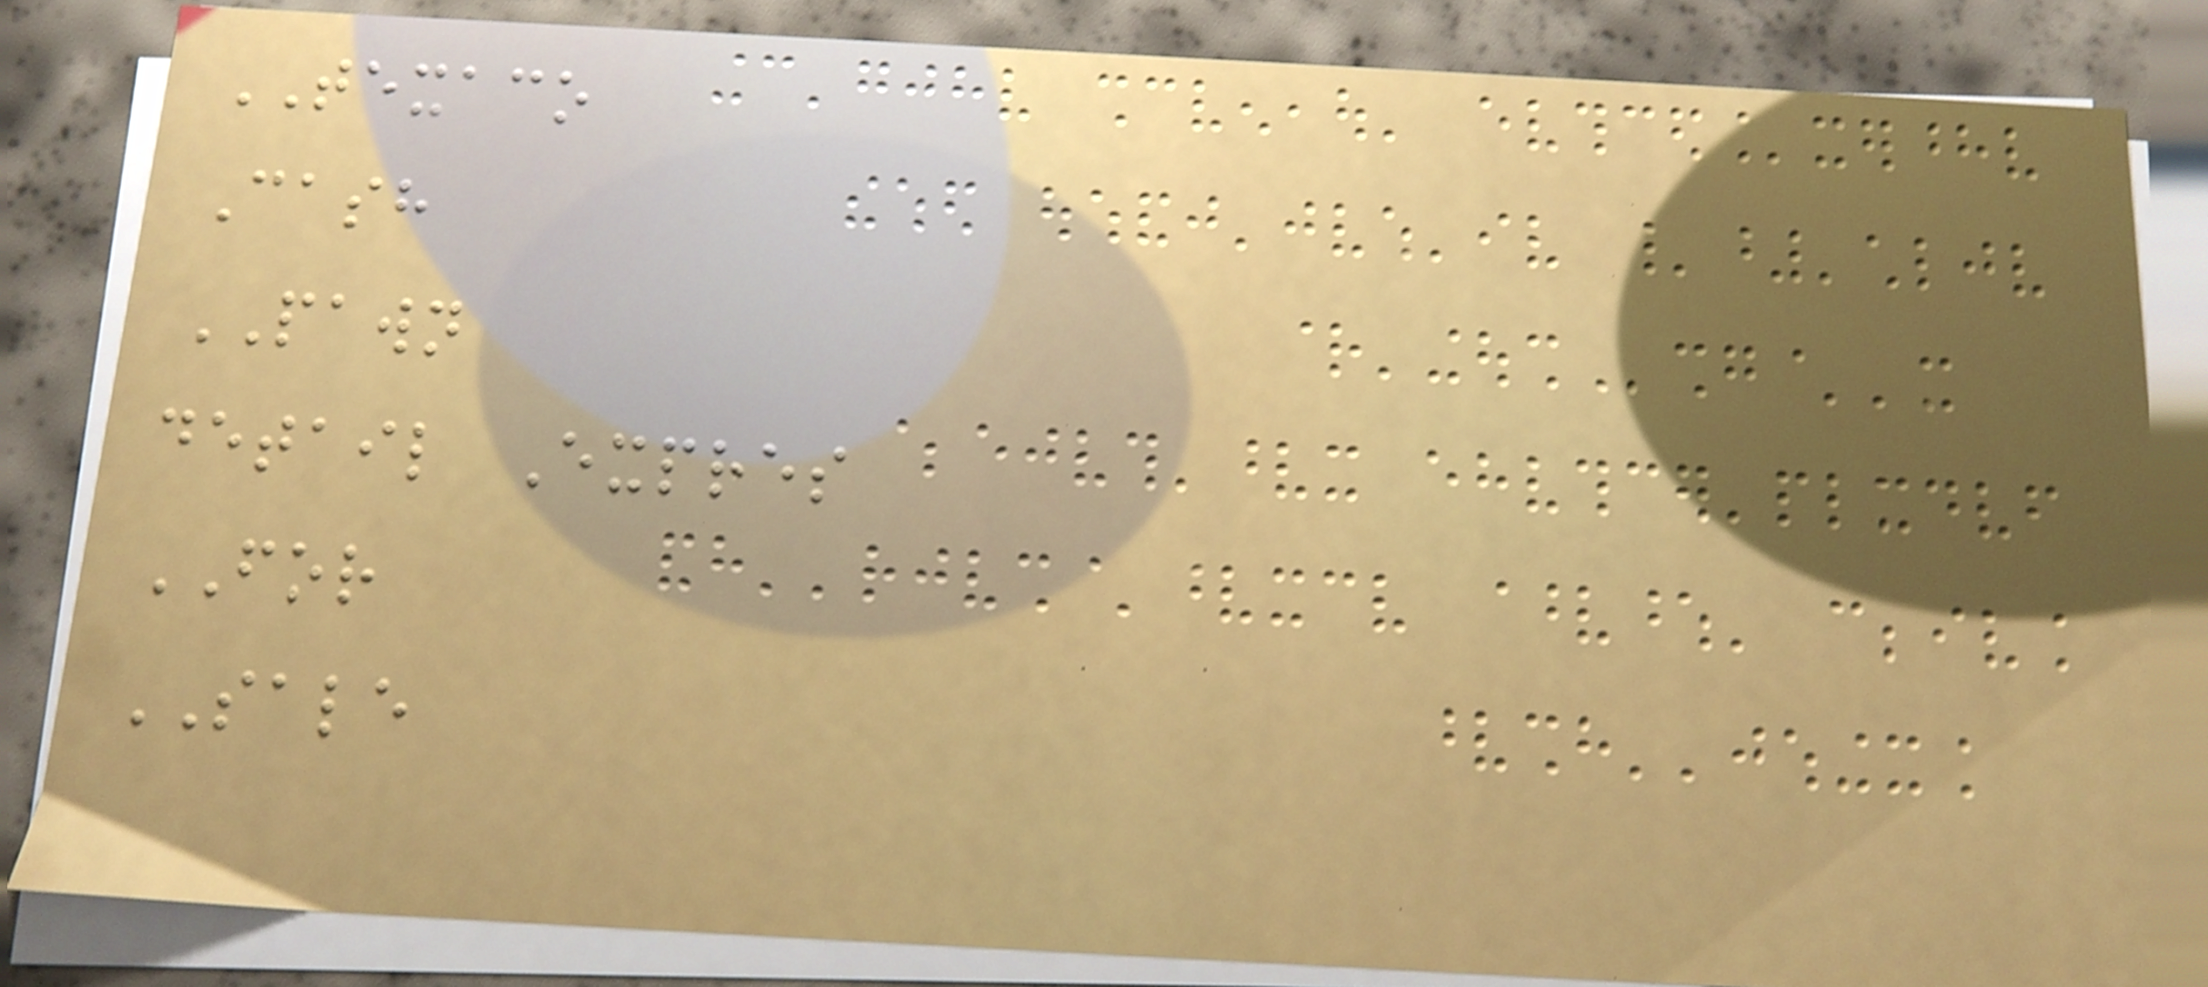TEXACO
Cash
PAWN
detail Expres
FOR
SALE
